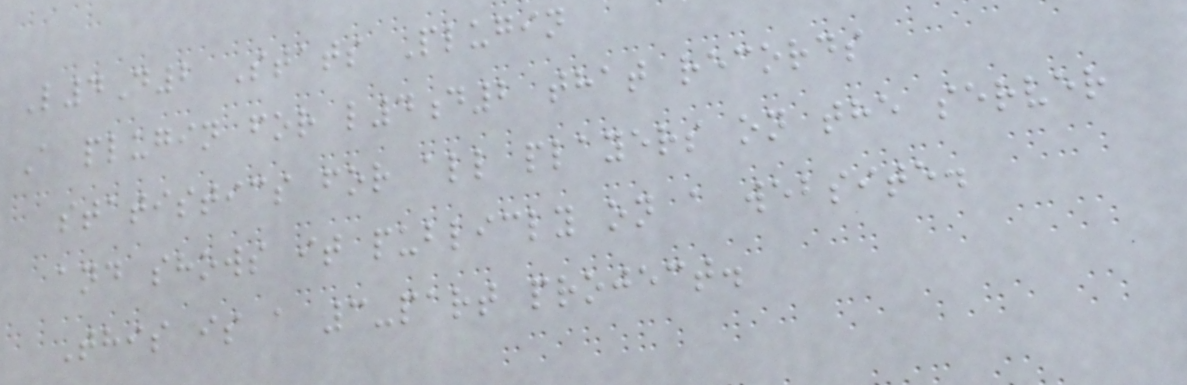L4D2 Stats Plugin
A plugin for l4d2 that records
statistics for all players on the server
and shows it publicly on a website.
This is a 3-part project.
